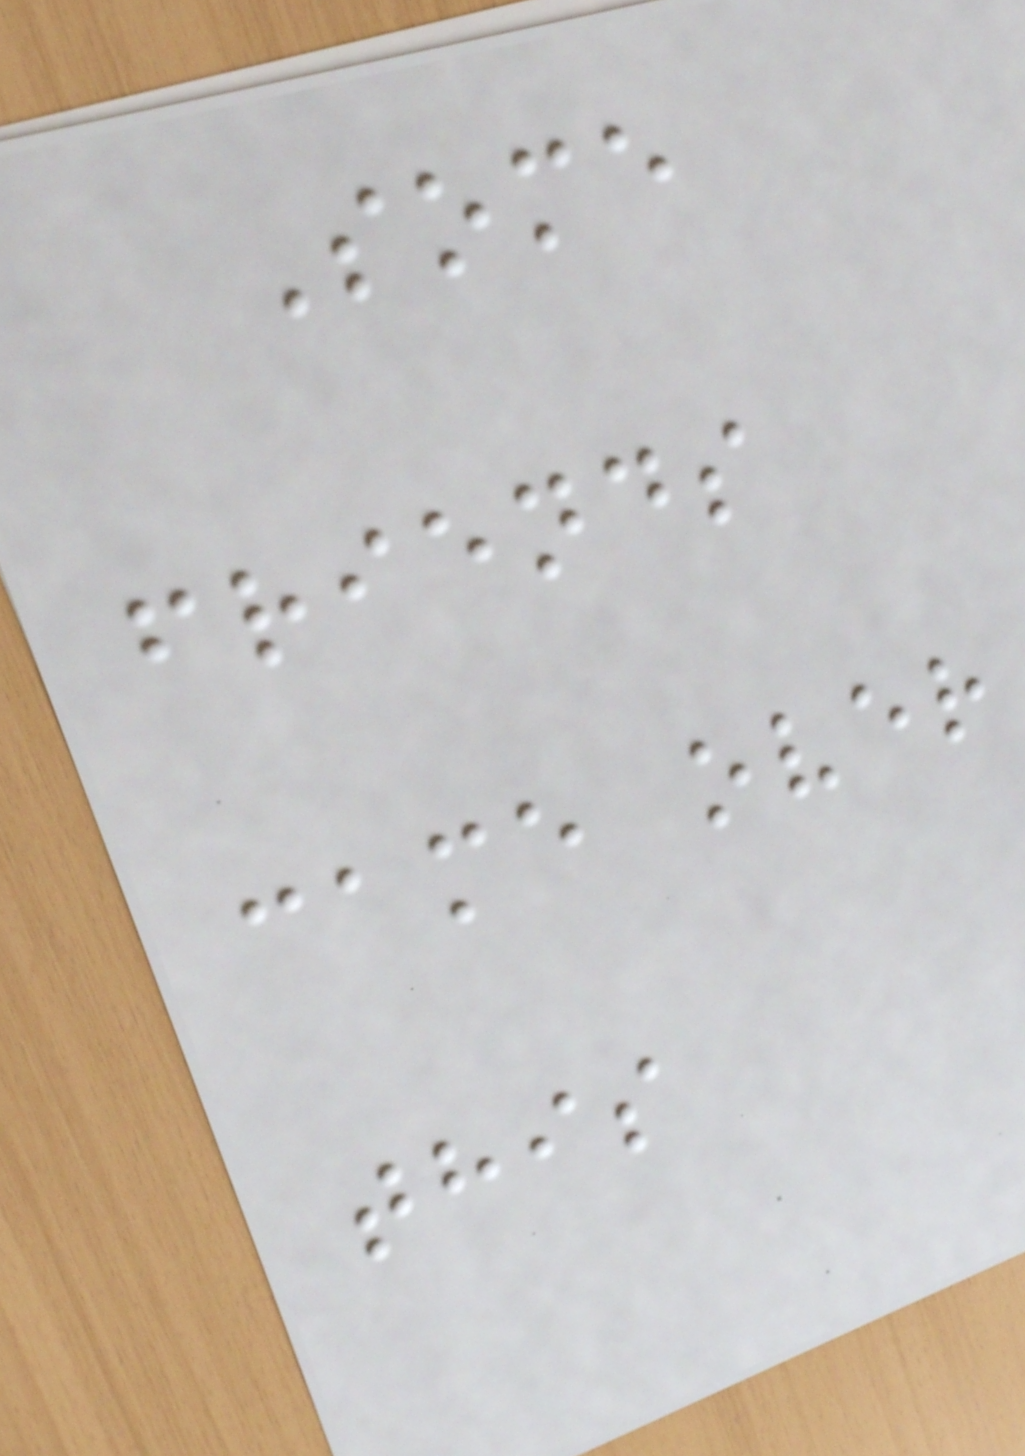Some
friends
came over
this
